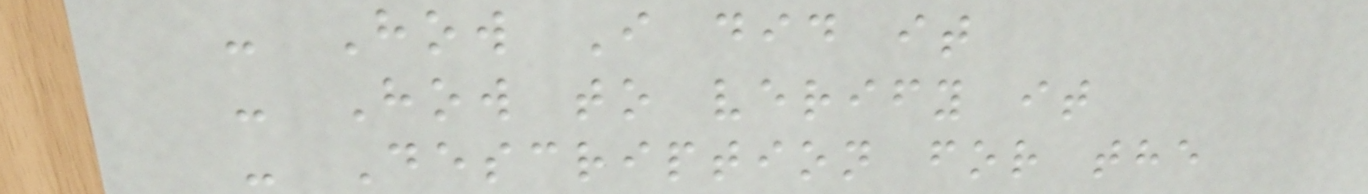- How I did it
- How to verify it
- Description for the
